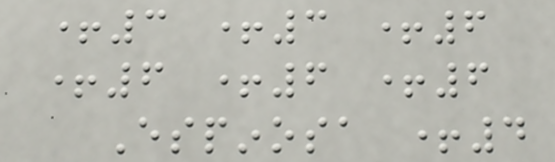+3 +3 +6
+6 +6 +6
Espinosa +4
